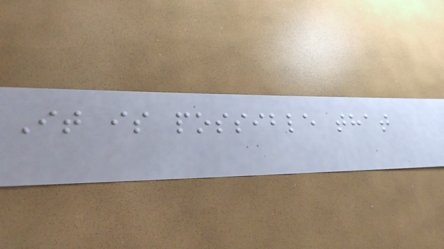It is possible that
